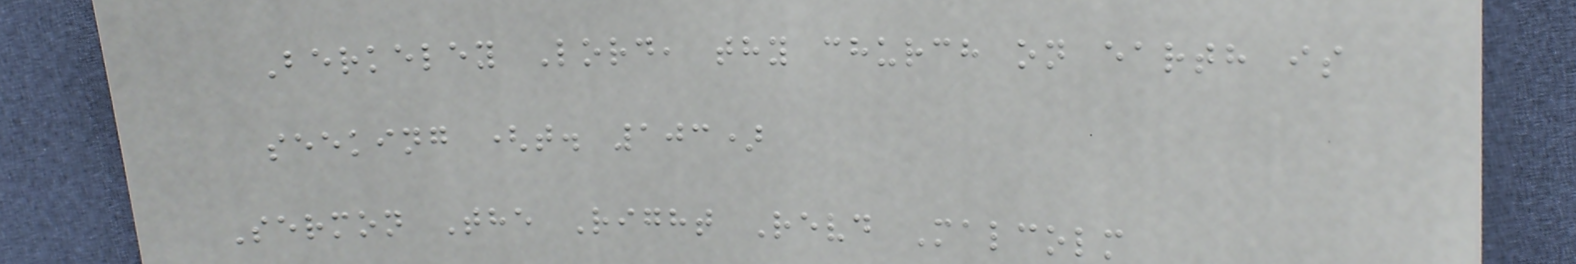Berkeley Lord, thy church on earth is
seeking (t. 103)
Sermon The Right Revd Malcolm
